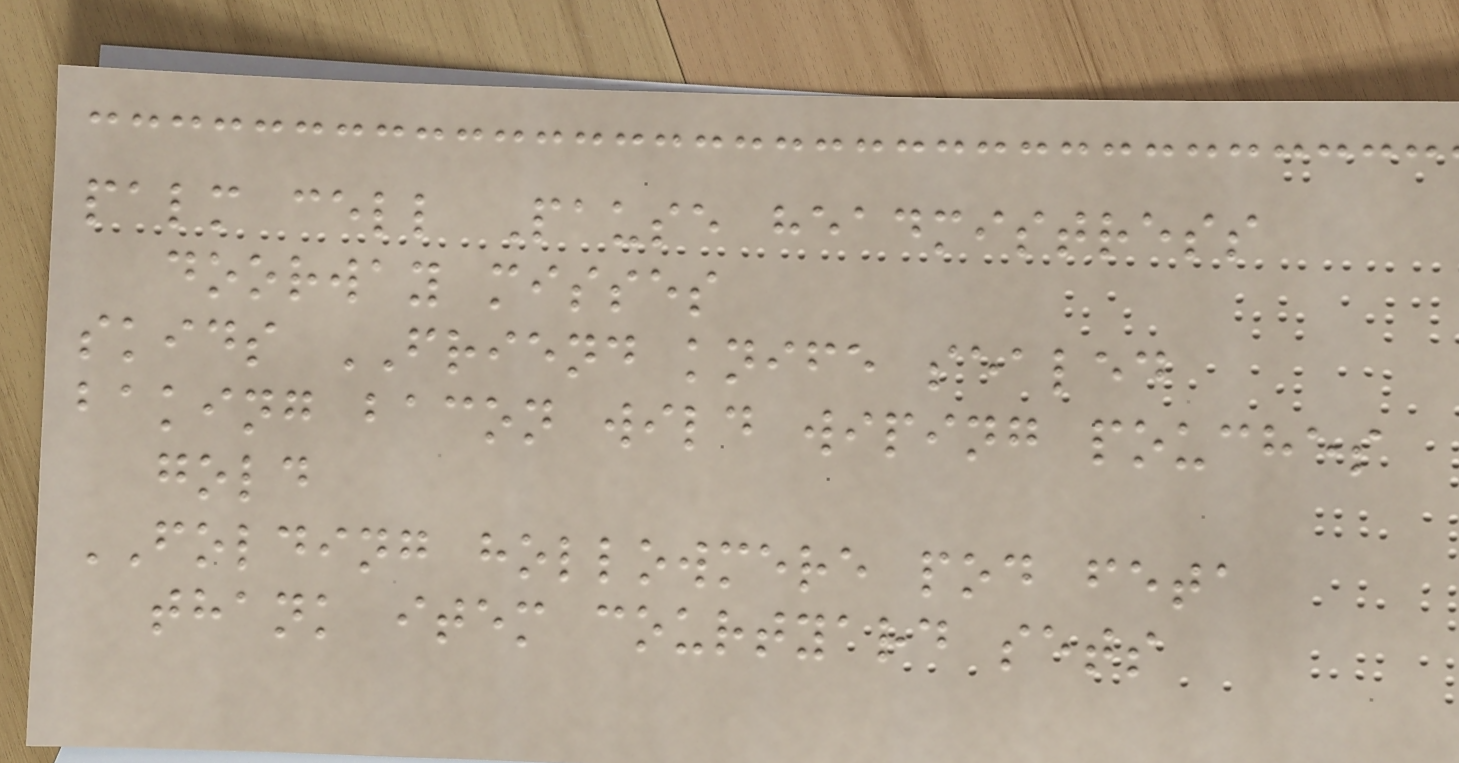palm cell Pause headmistress
doorway misses
skids FRIEND knife sealed
baking bacon wild wiping pouches
gold
FOLDING hollowmere pod feta
thank item courtyard sets
